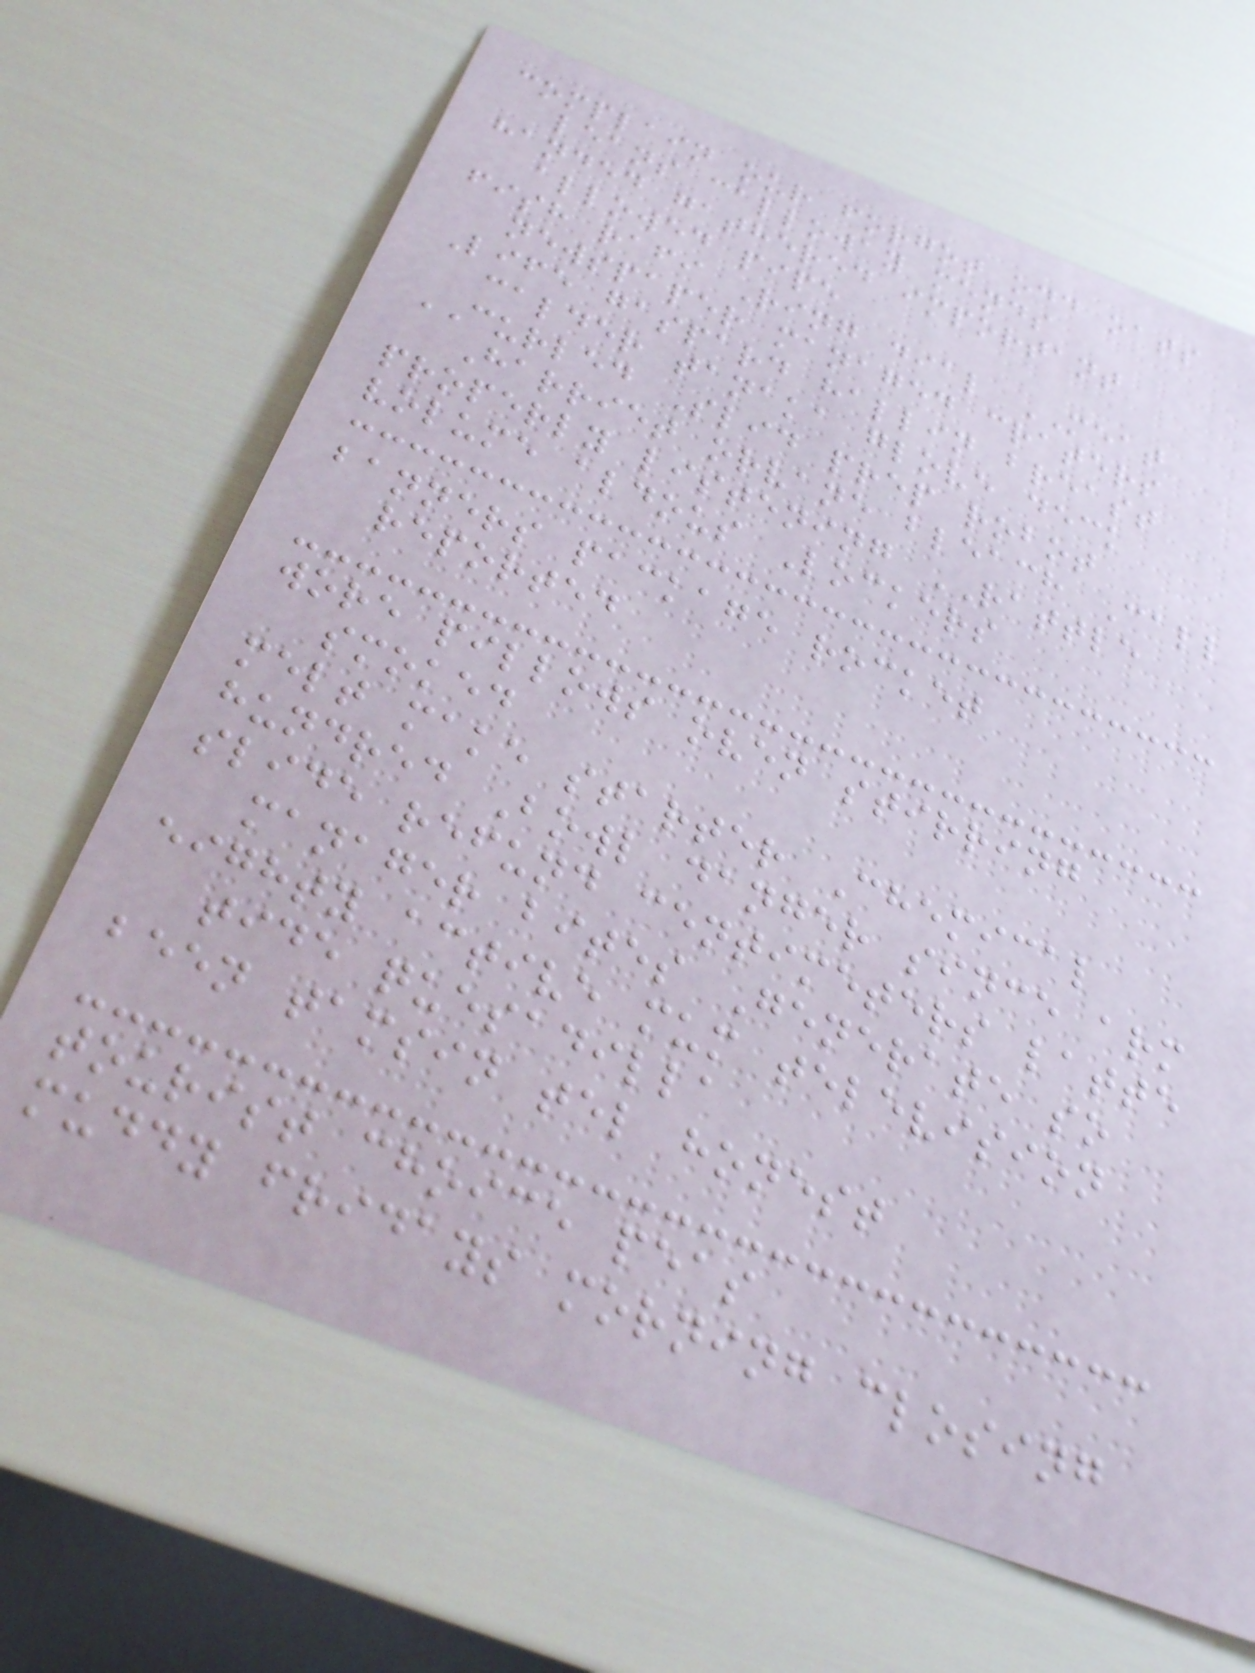complain our forgot odd oats
leans calloway mends
handed gathered important
allowed pipe
fish rafi Ring dial MEAT
newspaper managed craters
Life gaspard hallin breast
calder tanaka glove deck
CURLED Slid prep robot
Harriet orvane bleach Call
properly listening RATTLE
volume aldous Lockers
banners package rocket
reported
wore pillows oven stirring
smoked
melt make starter Chemical
hundred Bowl danger since arm
slide refund centimeters latte
manager bites Generate so
eighty active mum television
tide quesadilla
been tamsin tel honest
tourist choice peas
muddy fridays morning closing
